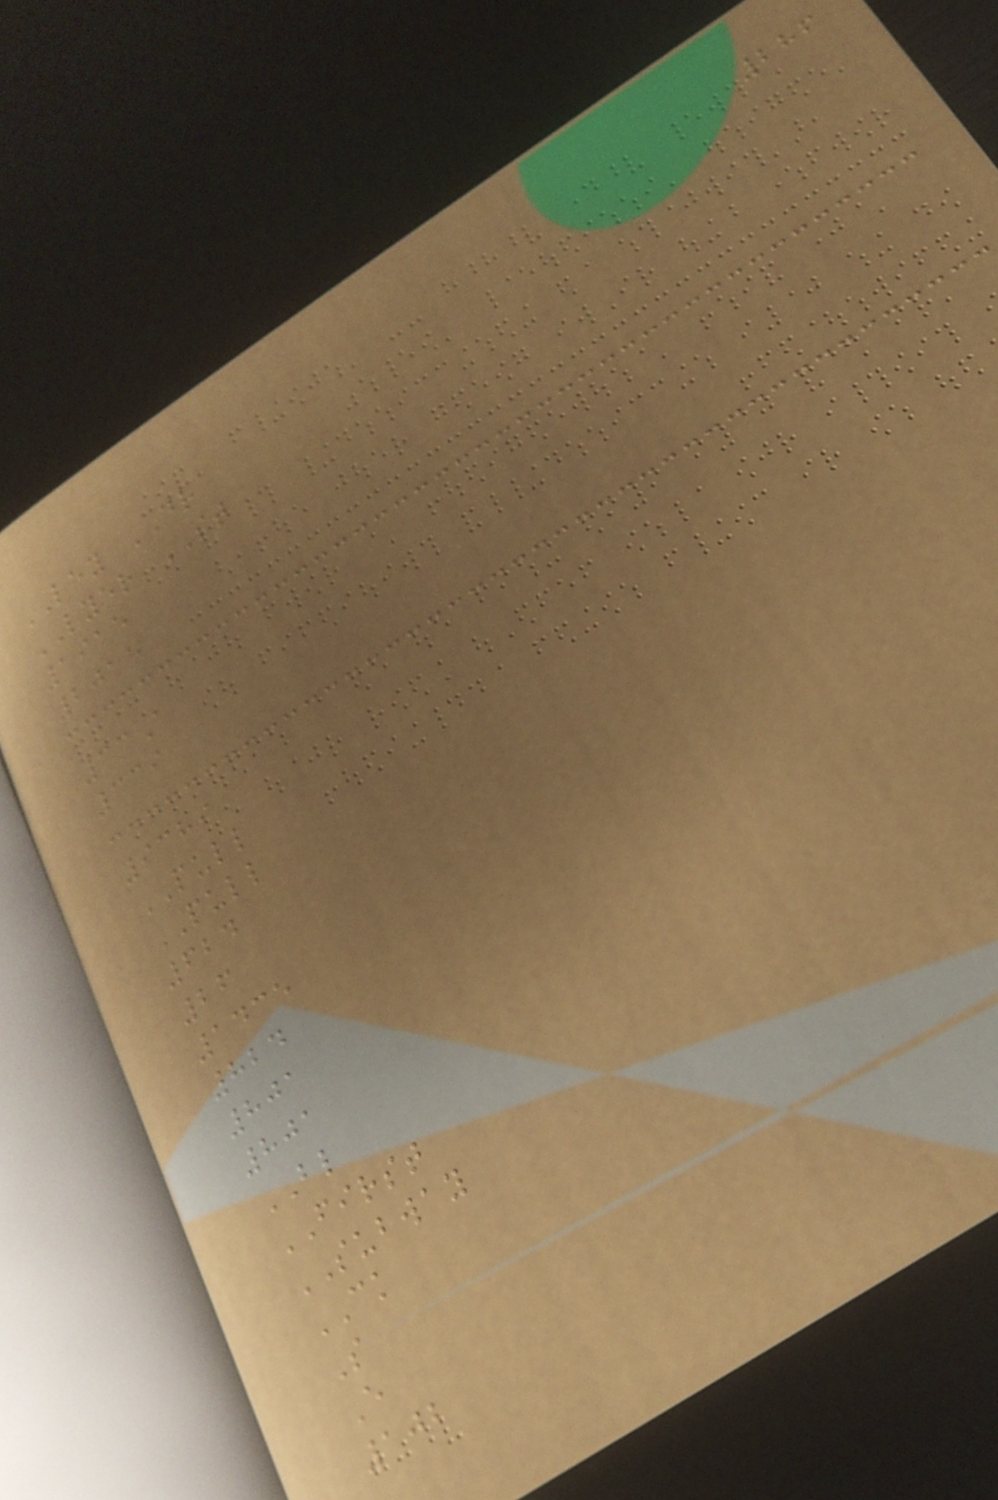286
LEY DR
LYER ST
1915
2015
33A
339
9389
PULL
PULL
624
26
1435
824
801
801
BL
FIRST
SUBWAY
CK
S
E
102
